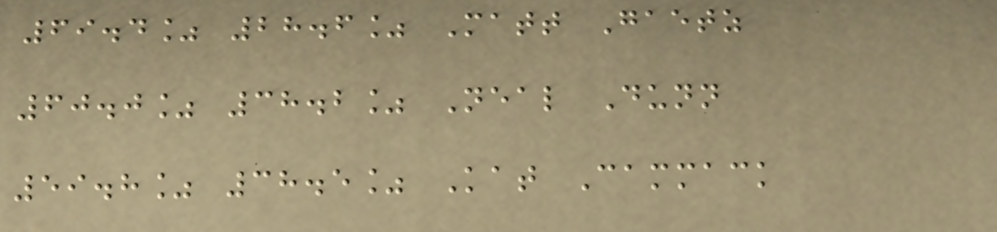69.4% 28.6% Matt Gaetz
60.0% 38.2% Neal Dunn
59.8% 38.5% Kat Cammack
